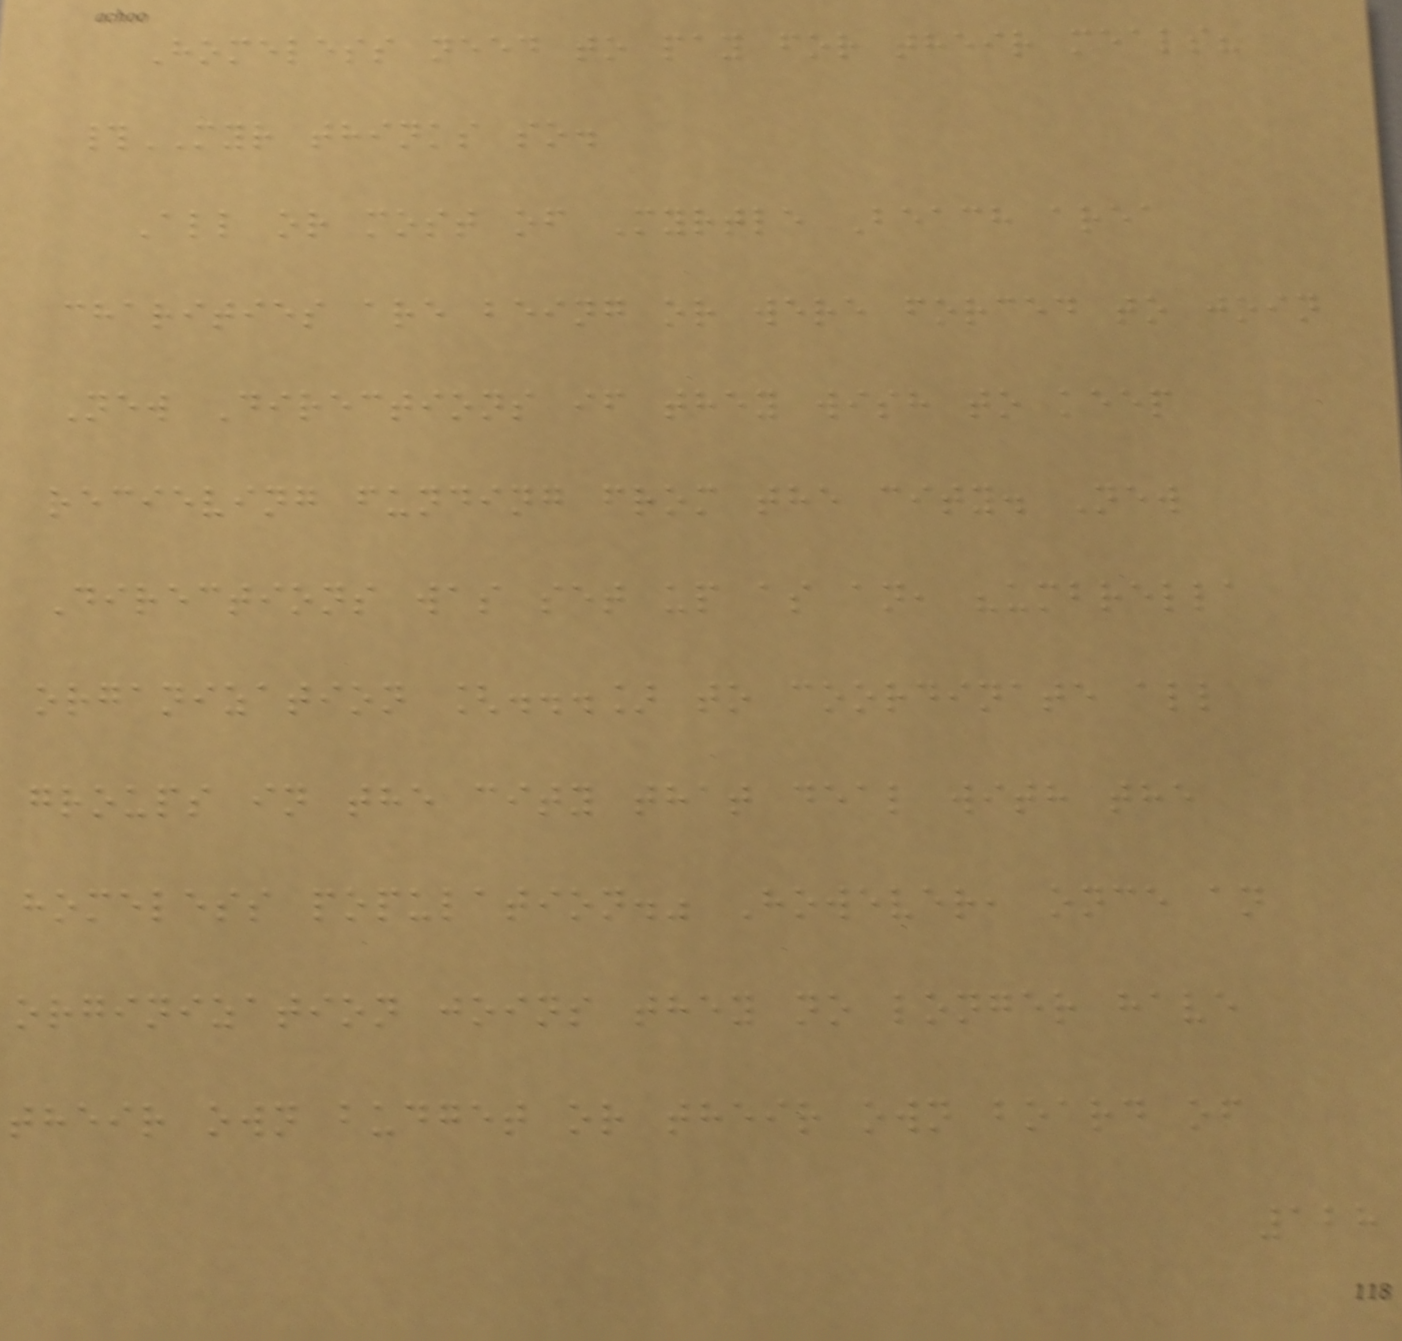Homeless need to pay for their meals?
#MYR thinks so.
All or most of Myrtle Beach area
charities are being or were forced to join
New Directions if they wish to keep
recieving funding from the city. New
Directions was set up as an, "umbrella
organization [...] to coordinate all
groups in the city that deal with the
homeless population." However, once an
orginization joins they no longer have
their own budget or their own board of
128
